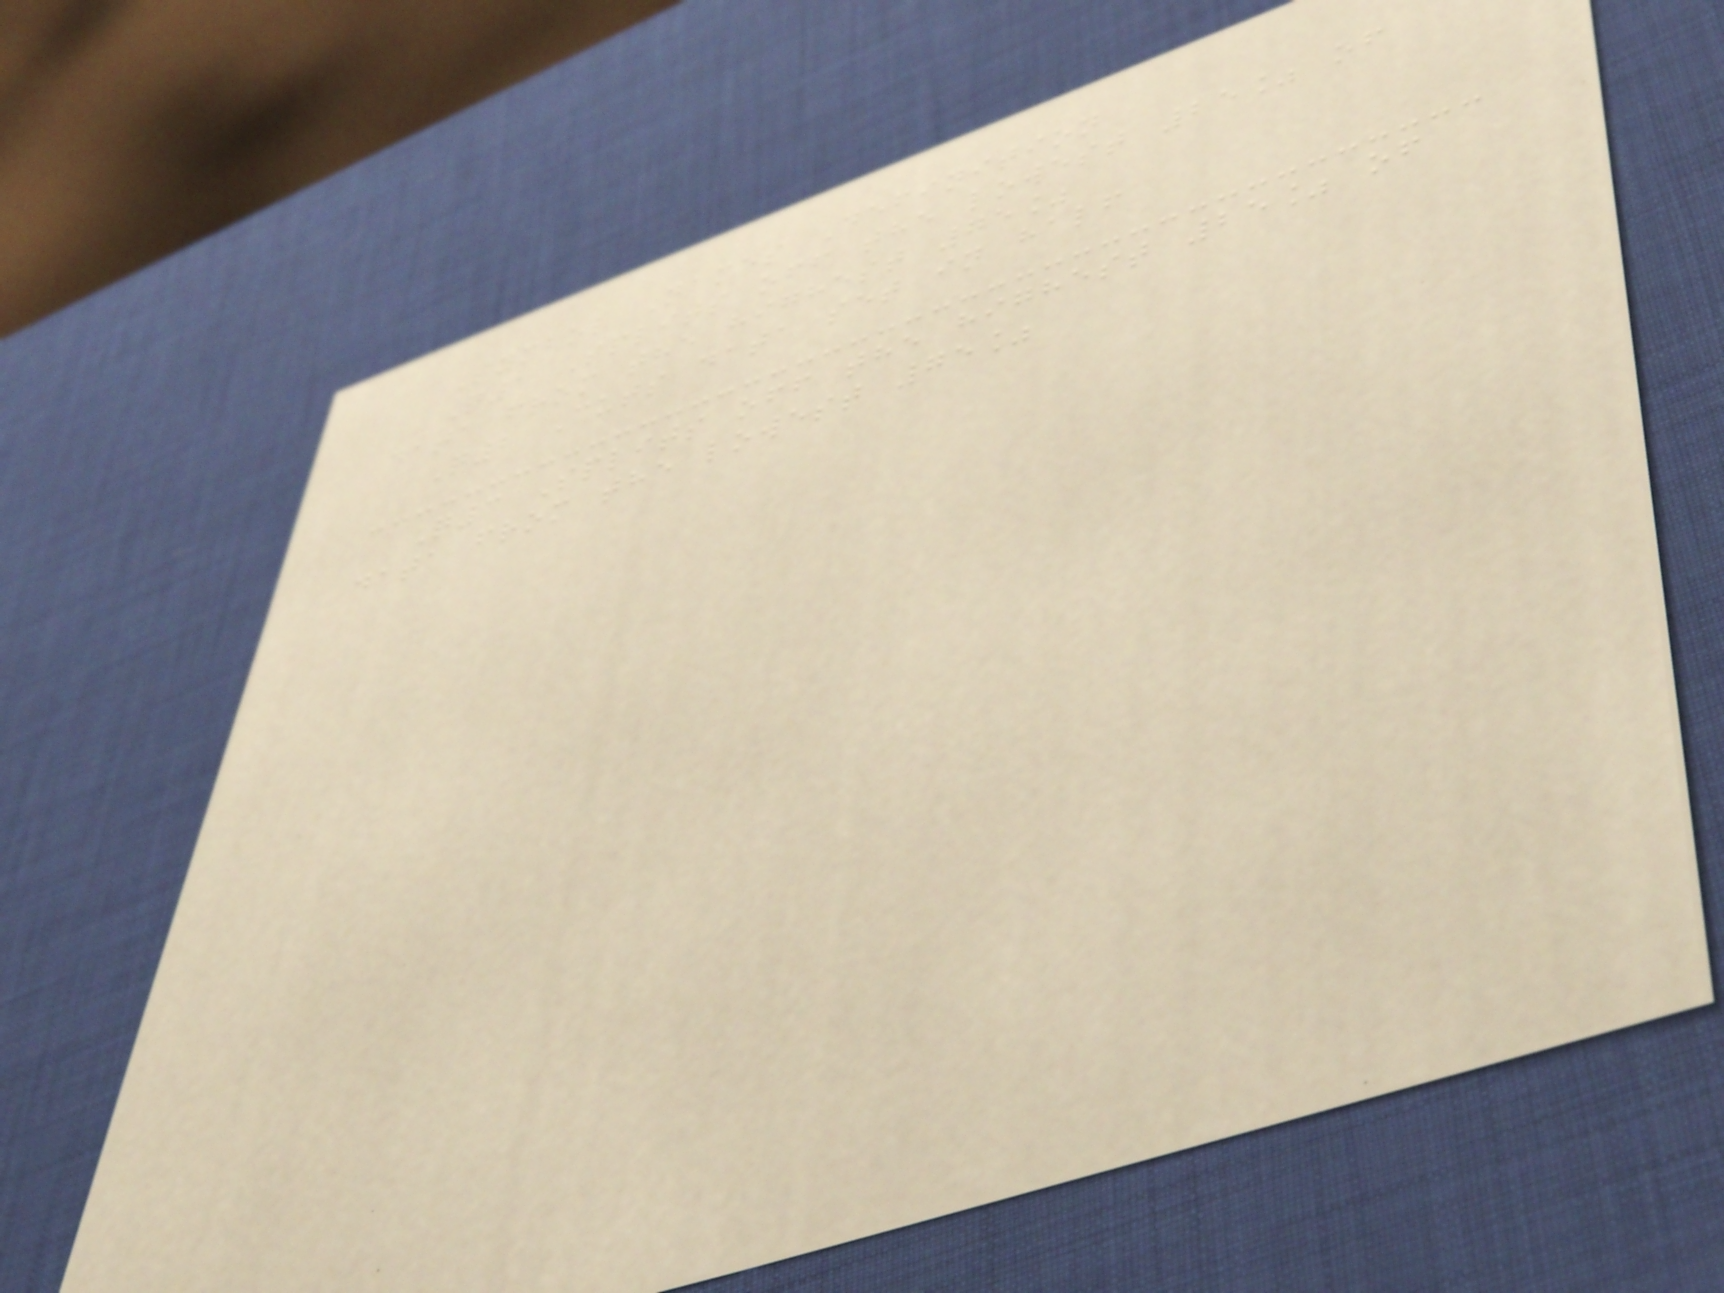Symbol Names Definition
Q1 Splits off the lowest 25% of
data from the highest 75%
Q2 Cuts data set in half
Q3 Splits off the highest 25% of
data from the lowest 75%
